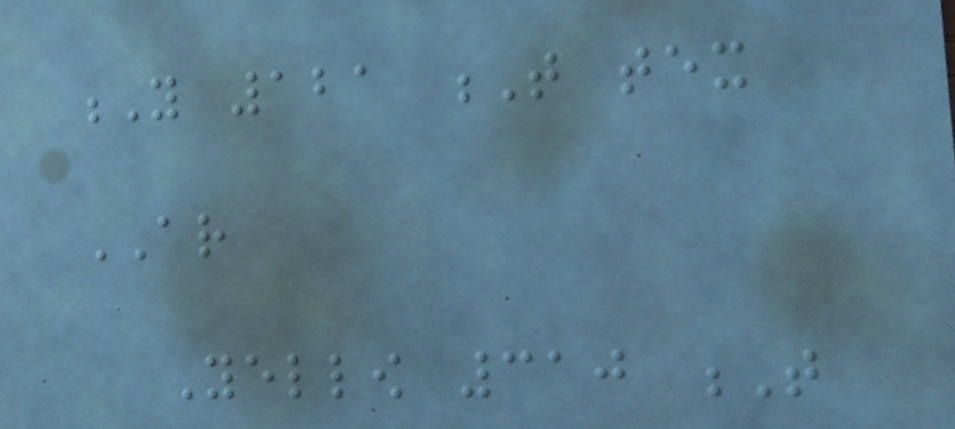Y 121 T tex
AR
Yellow 310 T
